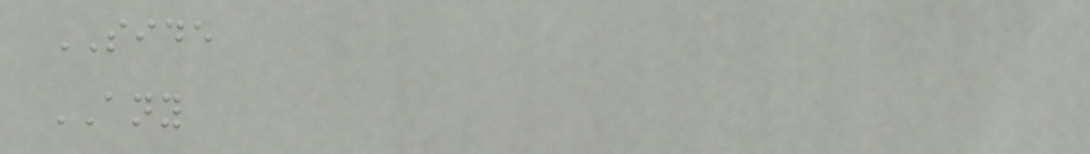SIDE
ANY
